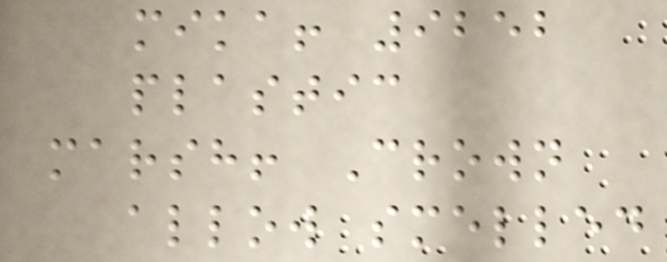mika! 9252
plastic
marsh! Crown
allow smelled
